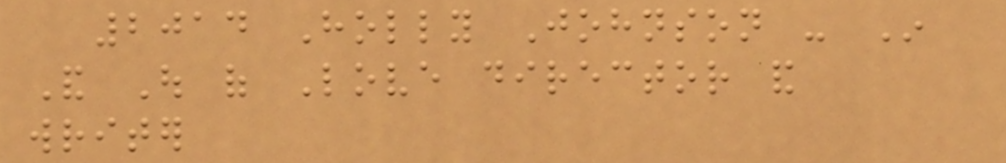2014 Holly Johnson - In
And Out of Love director and
writer
